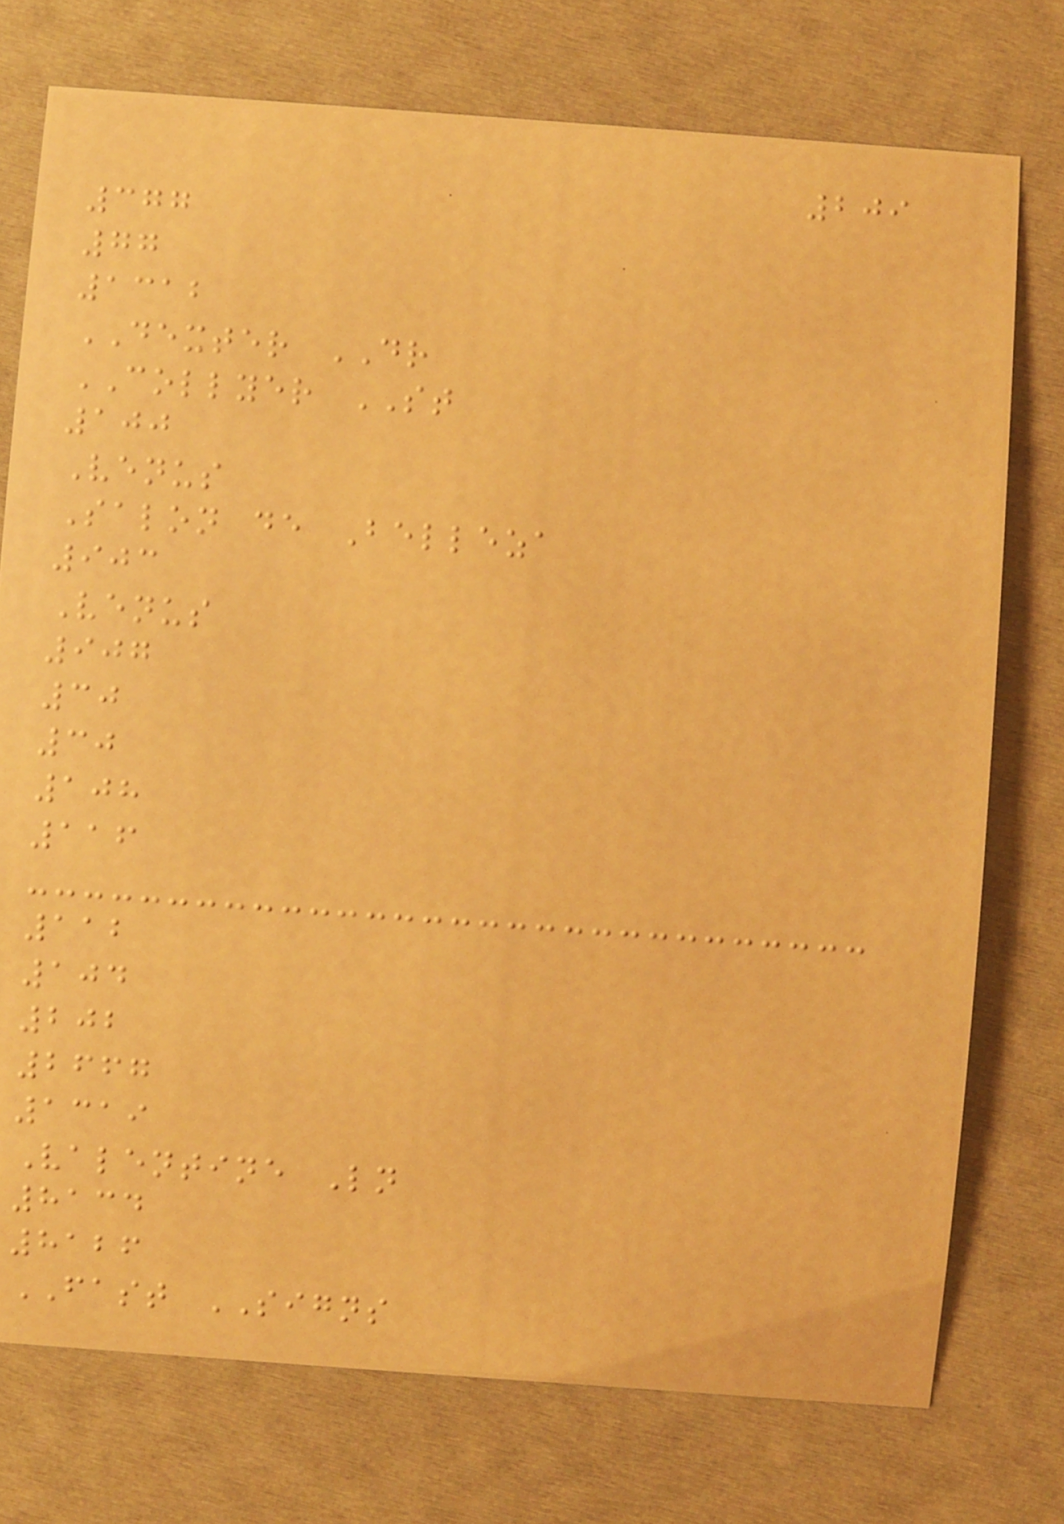209
377
77
1312
DEXTER DR
COLLYER ST
100
Venus
Salon de Belleza
903
Venus
907
30
30
108
116
112
104
202
2667
1319
Valentine Ln
8134
8126
FAST SIGNS
